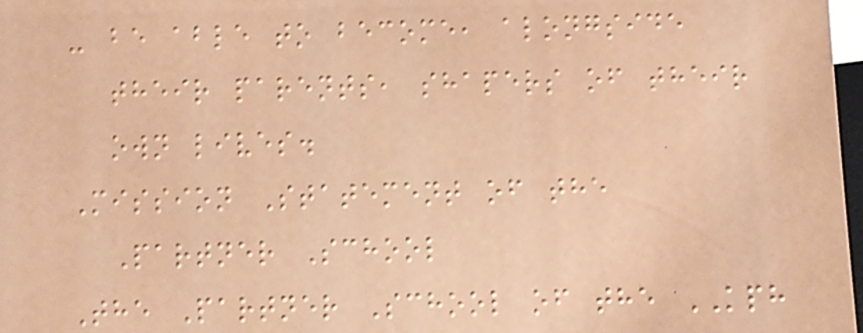- be able to become, alongside
their parents, shapers of their
own lives.
Mission Statement of the
Partner School
The Partner School of the KPH
